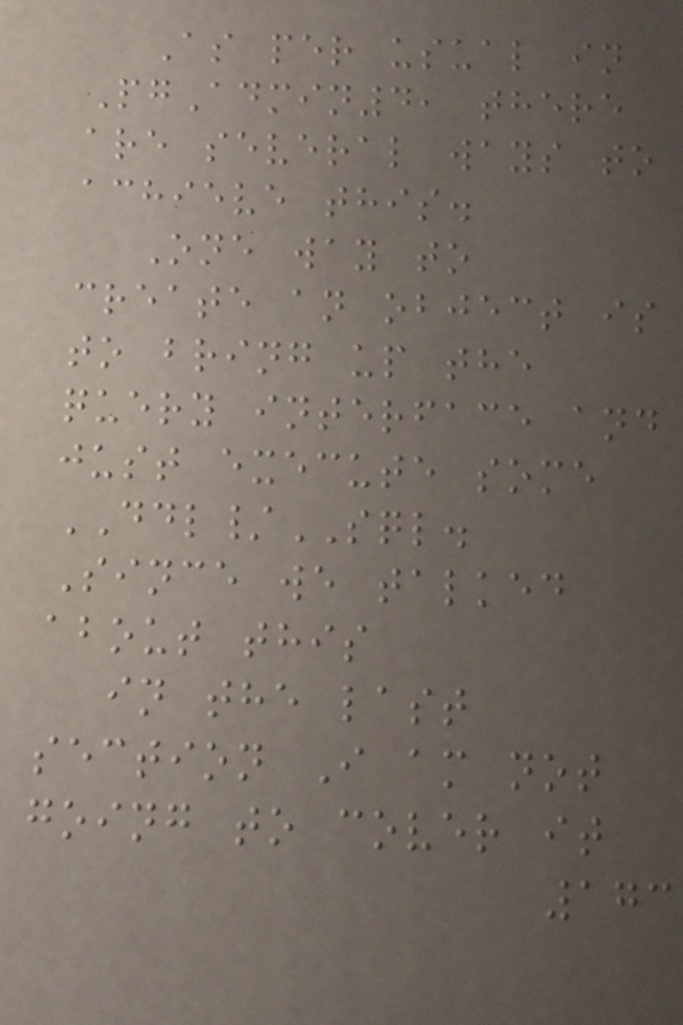As per usual in
PgAdmin4, there
are several ways to
achieve this.
One way to
create an object is
to bring up the
query interface and
just execute some
DDL/SQL.
Since we talked
about this
in the last
section I am not
going to cover it
173
